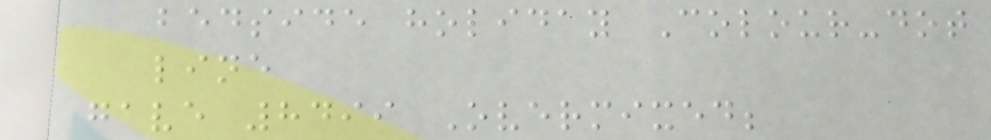bedside holiday Colour-dot
line
gave 8499 Overmixed;
